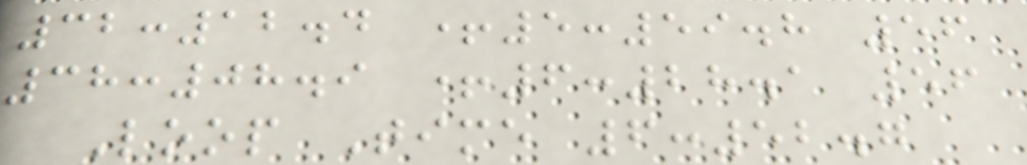32:12.4 +5:59.8 56
38:08.9 +6:28.1 56
Loop Time 6:52.7
